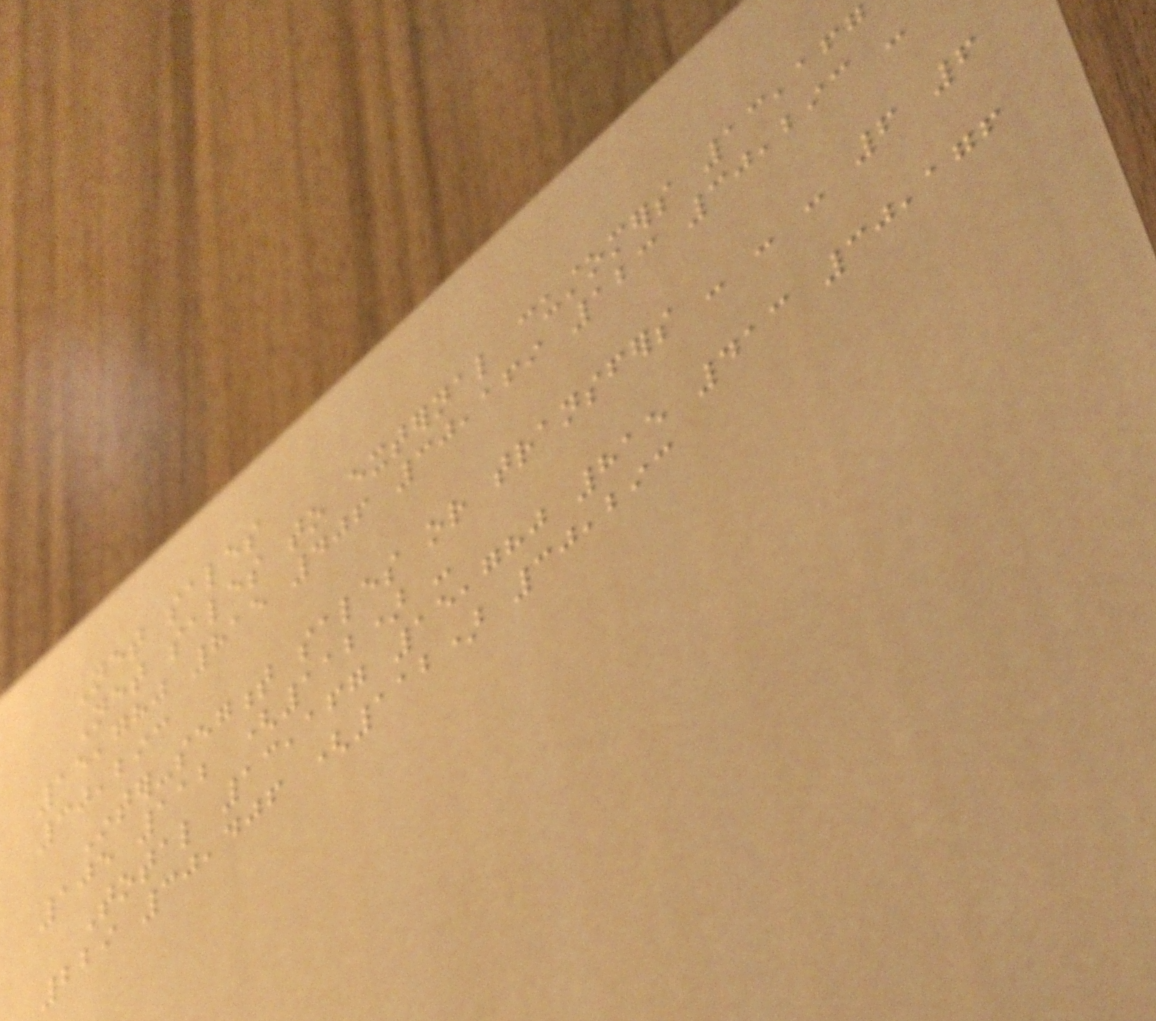Net sales
Net sales to external customers 13,167
15,780 815 406 30,169 123 30,293 -
30,293
Inter-segment sales or transfers - - - 6 6
105 112 (112) -
Total 13,167 15,780 815 413 30,176
229 30,406 (112) 30,293
